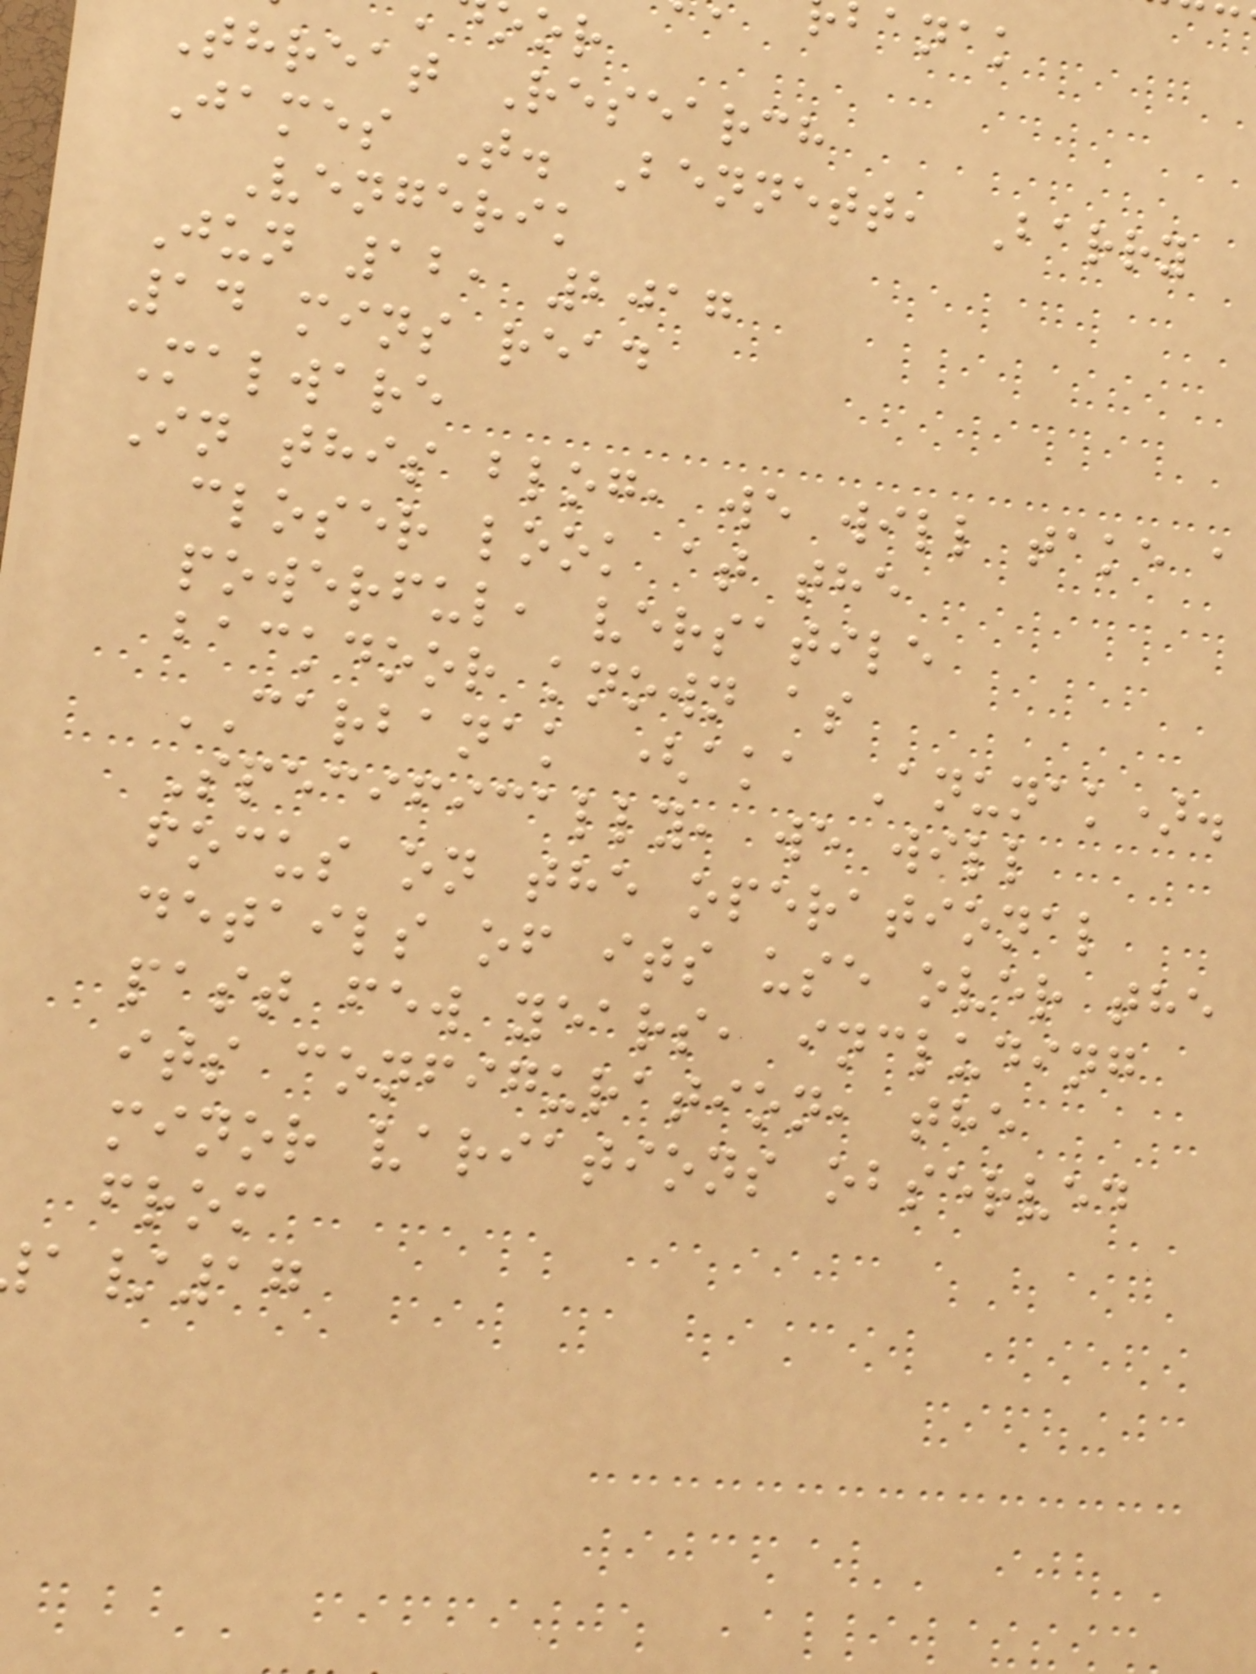Threat Research
James T. Bennett, Barry
Vengerik
Jun 12, 2017
14 mins read
Malware
In this blog, we will take a
closer look at the
powerful, versatile
backdoor known as
CARBANAK (aka Anunak).
Specifically, we will
focus on the operational
details of its use over the
past few years, including
its configuration, the
minor variations observed
from
/17
